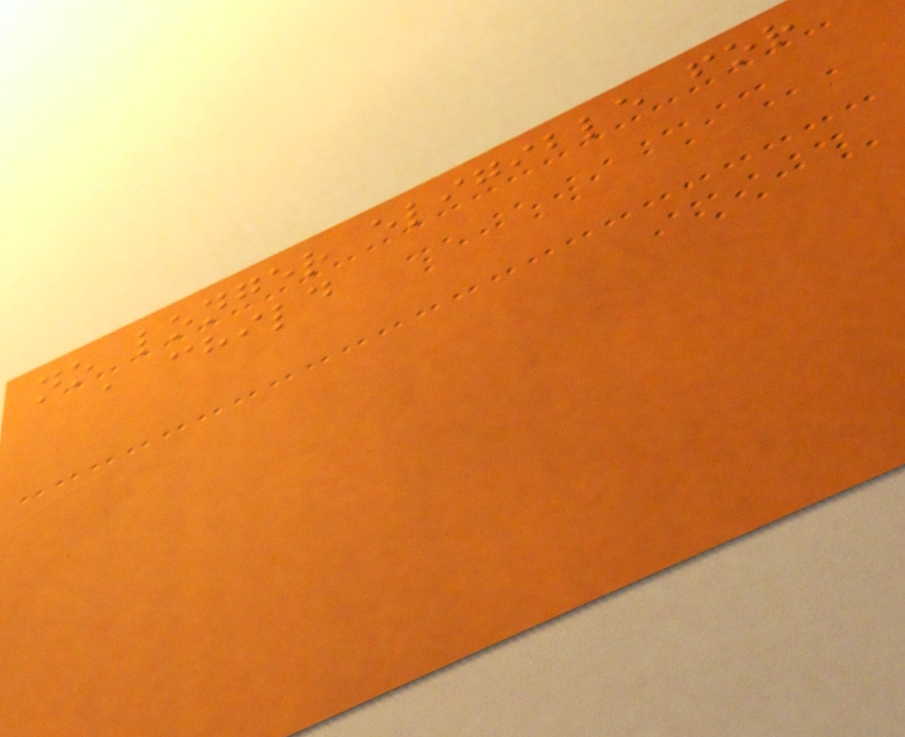no longer eligible for
a child
